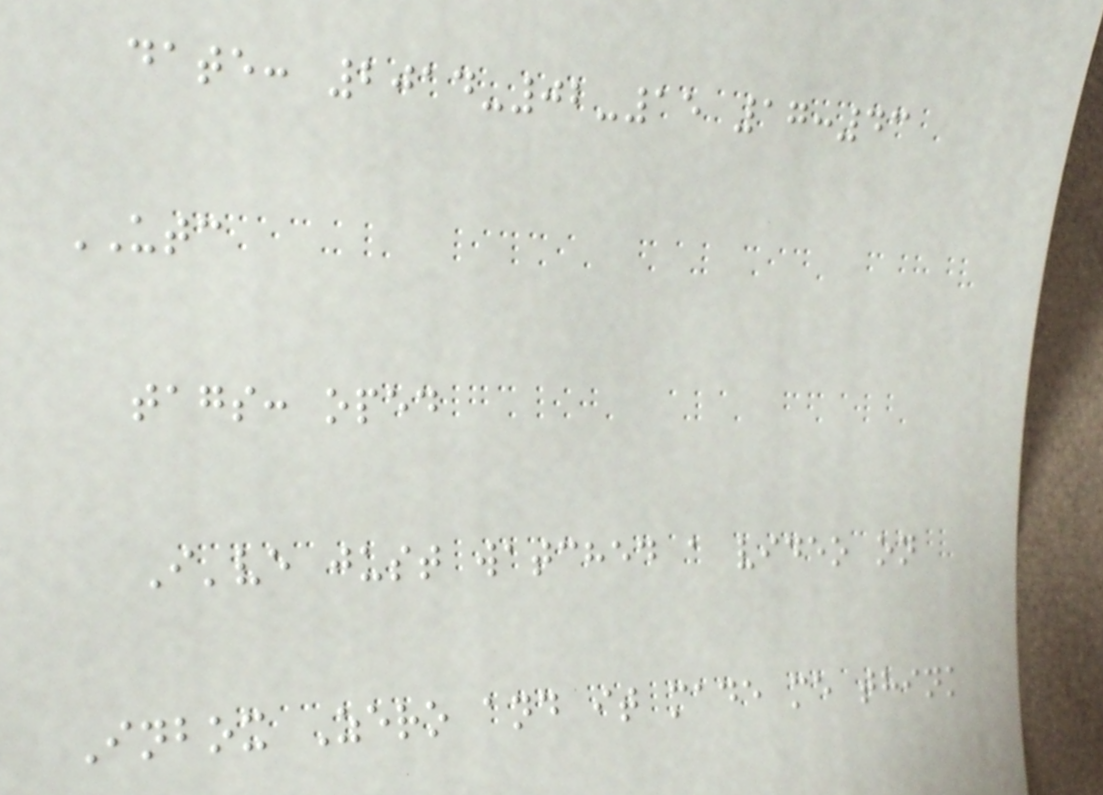date: 2014-02-15 17:43
UTC
tags: oped
I've just watched a video on
Inbox Zero and it made me think
